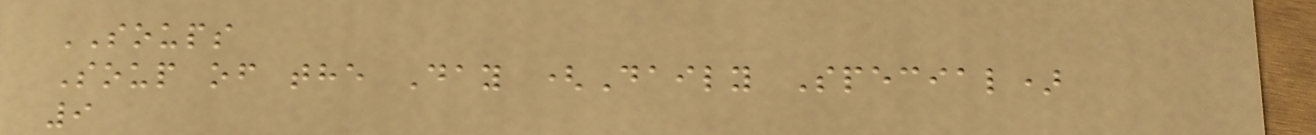SOUPS
Soup of the Day (Daily Special)
9
